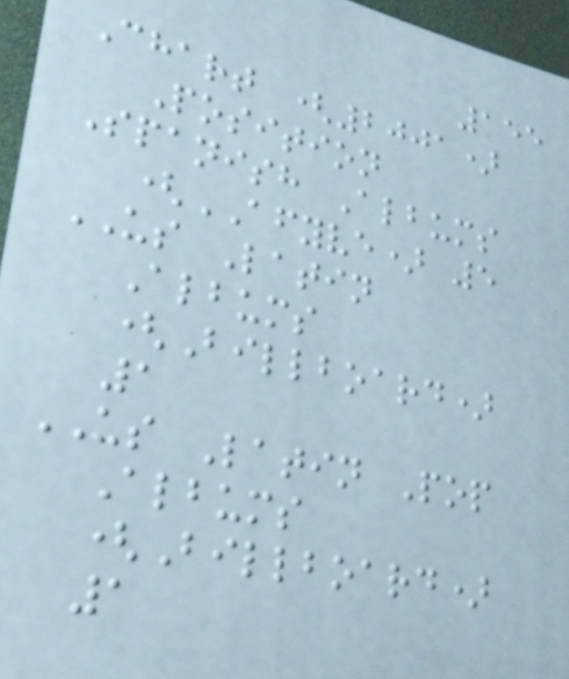155
Chart (2001)
Position
Spanish Albums
(AFYVE) 5
US Latin
Albums
(Billboard)
1
US Latin Pop
Albums
(Billboard)
1
